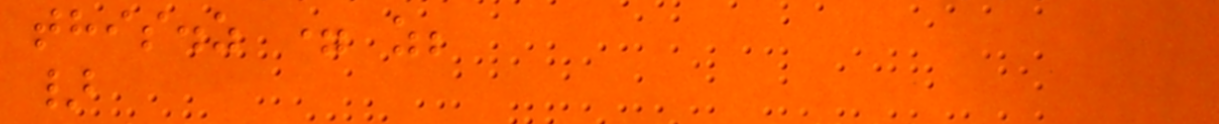this.z = z;
}
